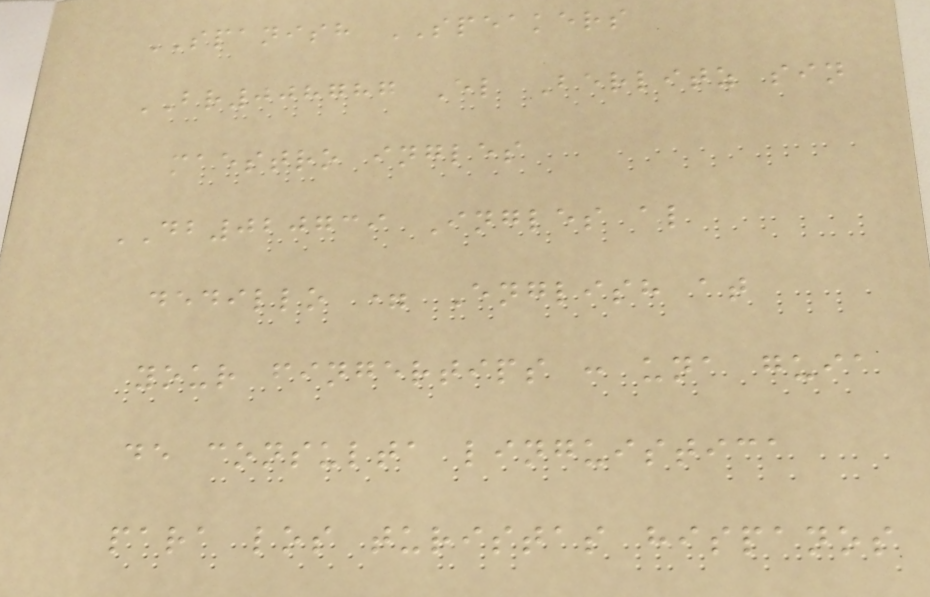SPANISH SPEAKERS
BR008787 El Berlitz sin
maestro ingles
DB020739 Ingles al
dedillo = English at
your fingertips : una guia
de consulta linguistica
para los turistas hispanos
